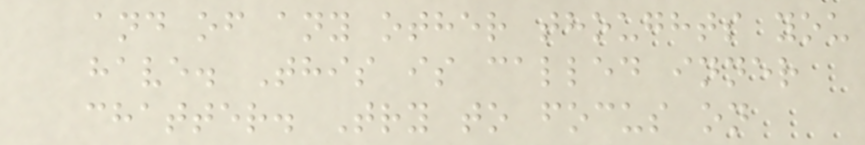and of any other thoughts you
have. This is called inner
chatter. Try to focus on
